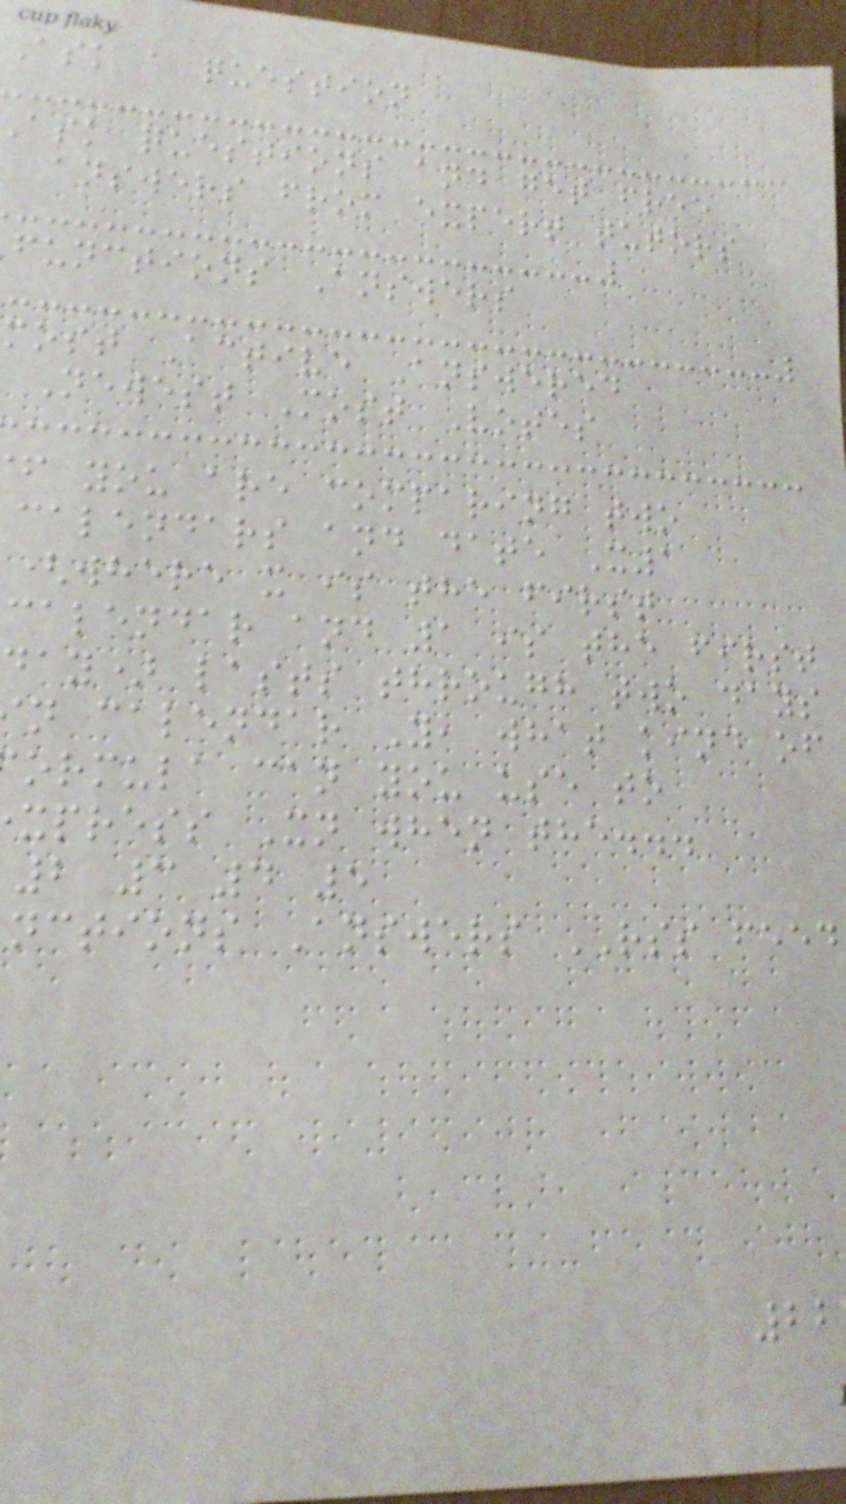Ask a question
ask questions and get free
answers from expert tutors
functions Answers
most Active Answered
Newest Most Votes
f you are comparing two
calendars and date X1
(where x is the first
calendar and 1 is the first
day) lasts through two days
n calendar Y, what kind of
ormula can you use to
xpress Xn when the...
2 3 4 5
nctions Answers RSS feed
